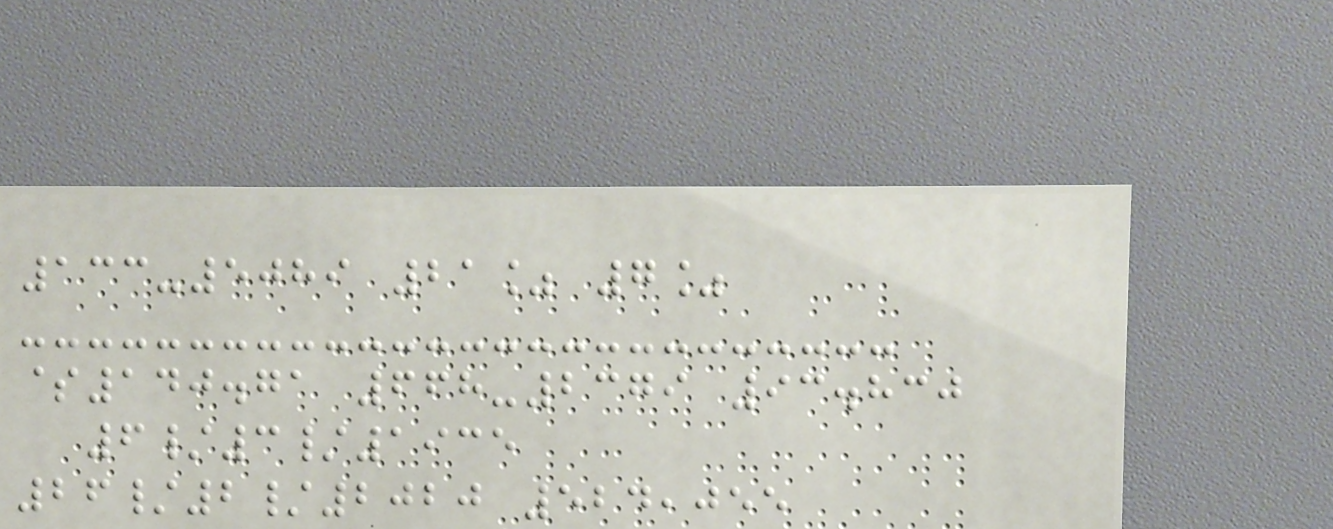133-5089 21% 7%
$140.71 668-2379 93.830
6/3/1935
26/2/2020 524,055
